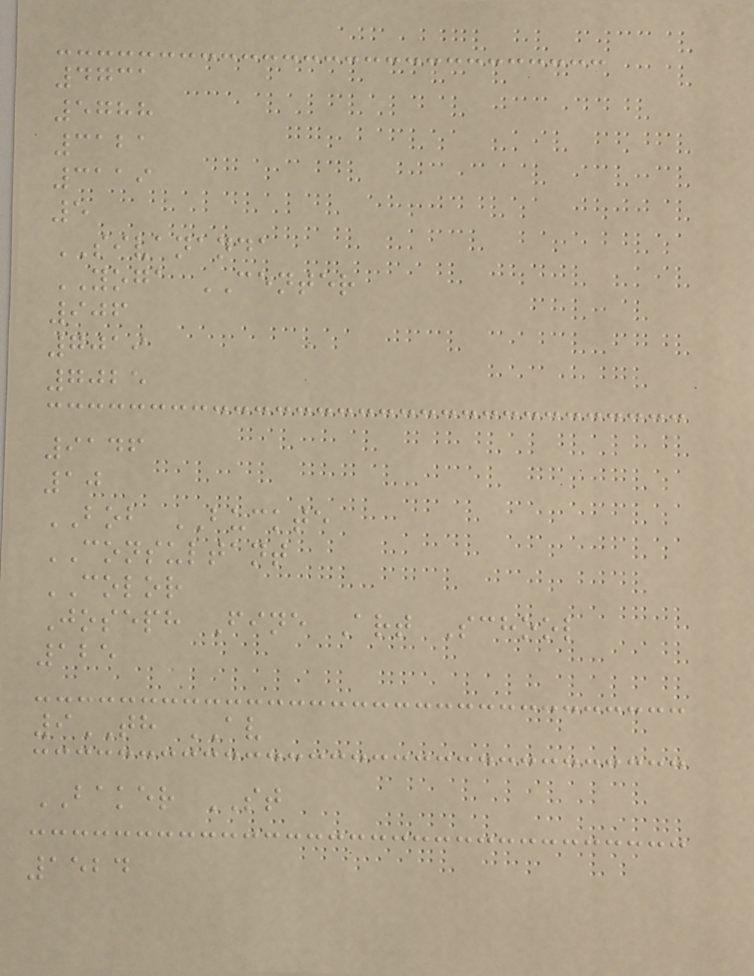4731
5788
3121
3119
5
SIVANANDA
YOGA CENTER
906
7019
7025
9146
10
BOB BUCKTE
CONSULTANT
COLOR
Joseph Fine Art School
125
9TH AV
BAKER ST
1524
